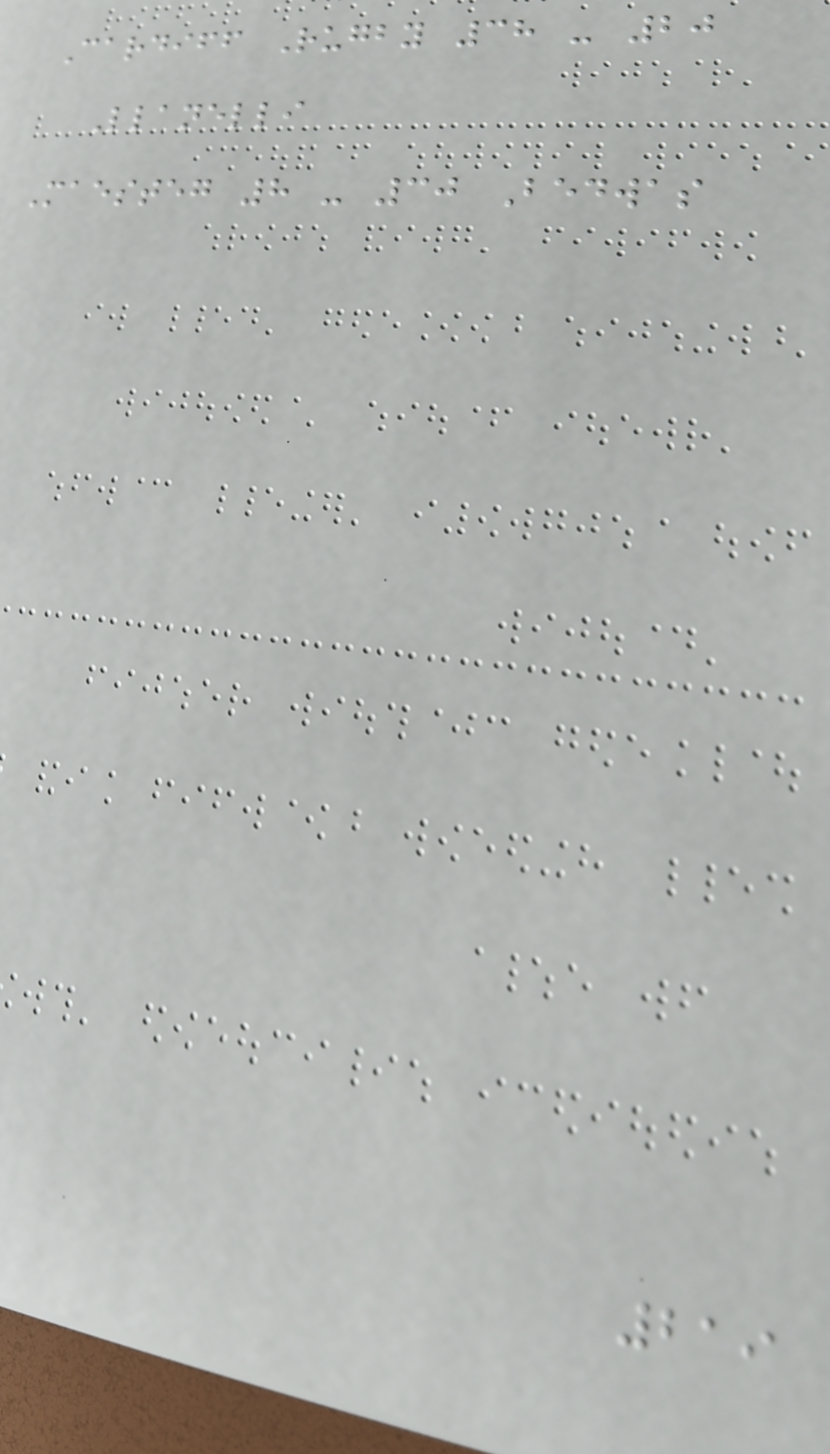Cardiff Rugby 38 - 20
Llanelli
Maesteg 8 - 30 Bedwas
219
